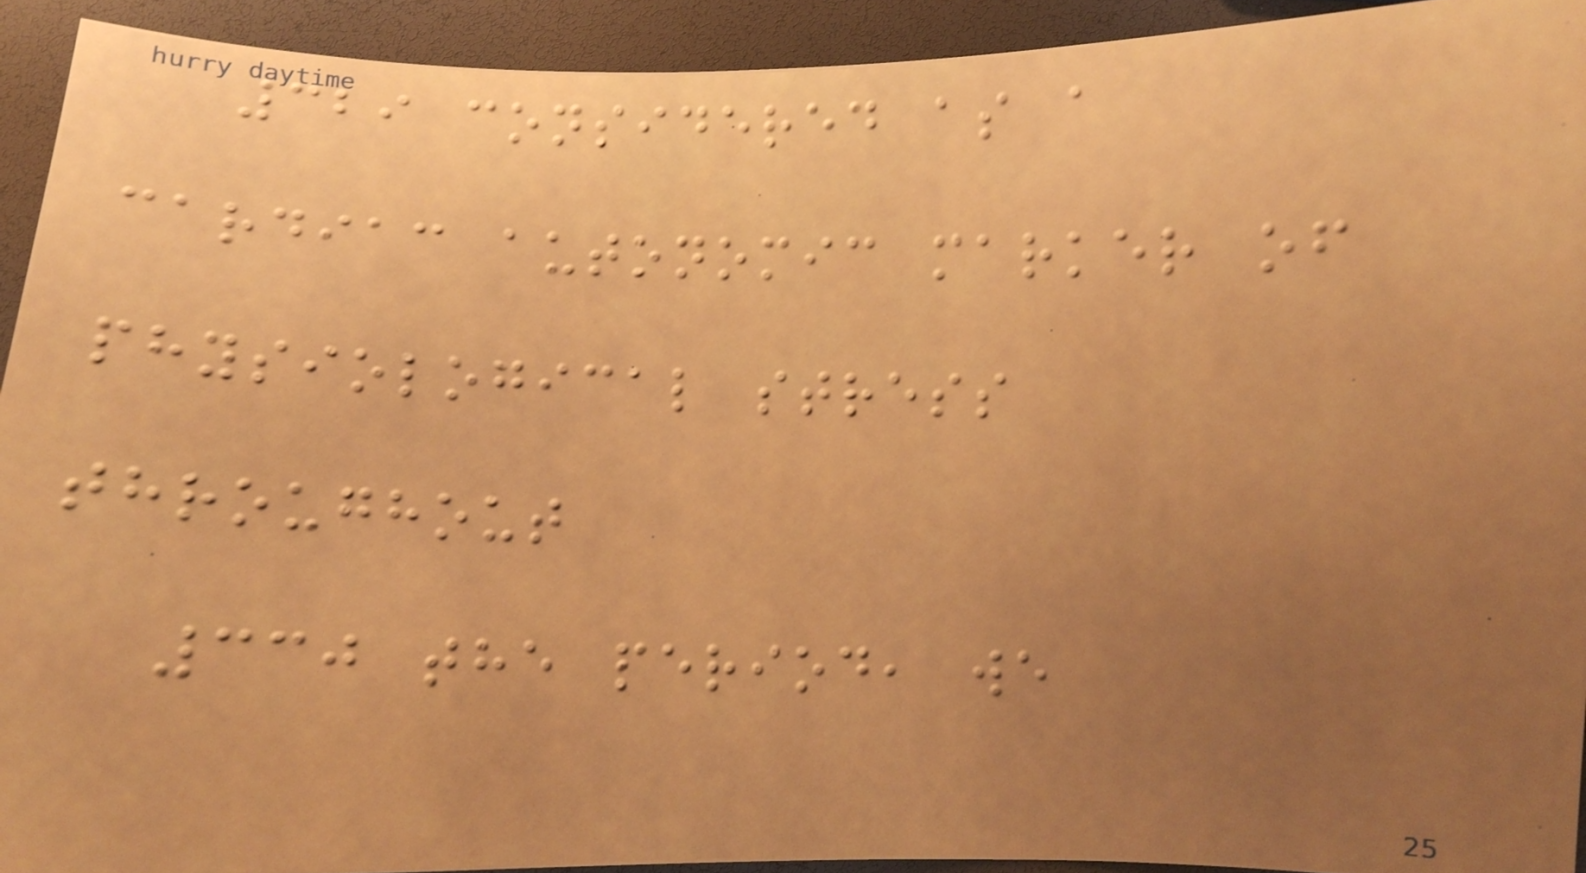329 considered as a
cardiac autonomic marker of
physiological stress
throughout
330 the period, we
